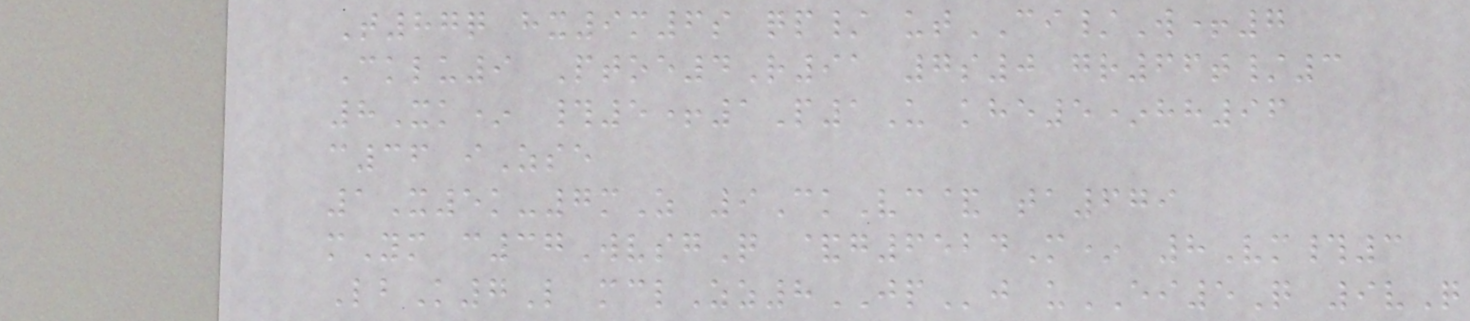T87q hx9m6s qp/ utCI/W+7
Cklu9 Ptoe4R91 7s0 gr66t/3
8Xk* #5+1P1U khe5*hh96
c36 iZse
1X5k-7mZ 9CkVc& ta679
mYm c37WvsgQ &g6524M* 8Vm#3
LbK7L mclZz8JPj uEI5Q 9vQ
